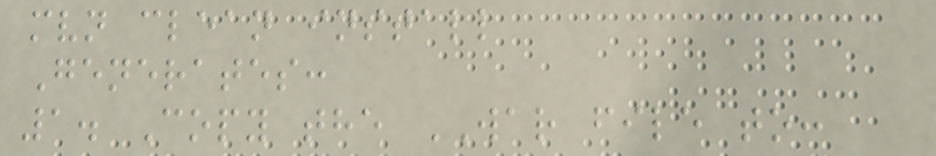mvn clean install
Generates:
1. Copy the WAR file to:
